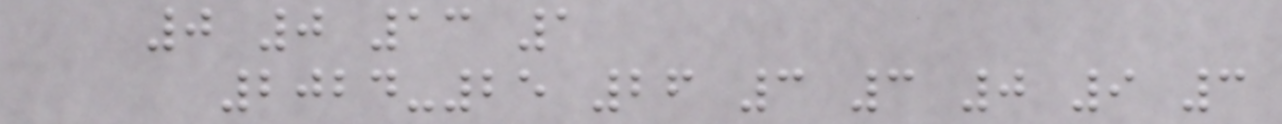0 0 13 1
2024-25 26 3 3 0 9 3
